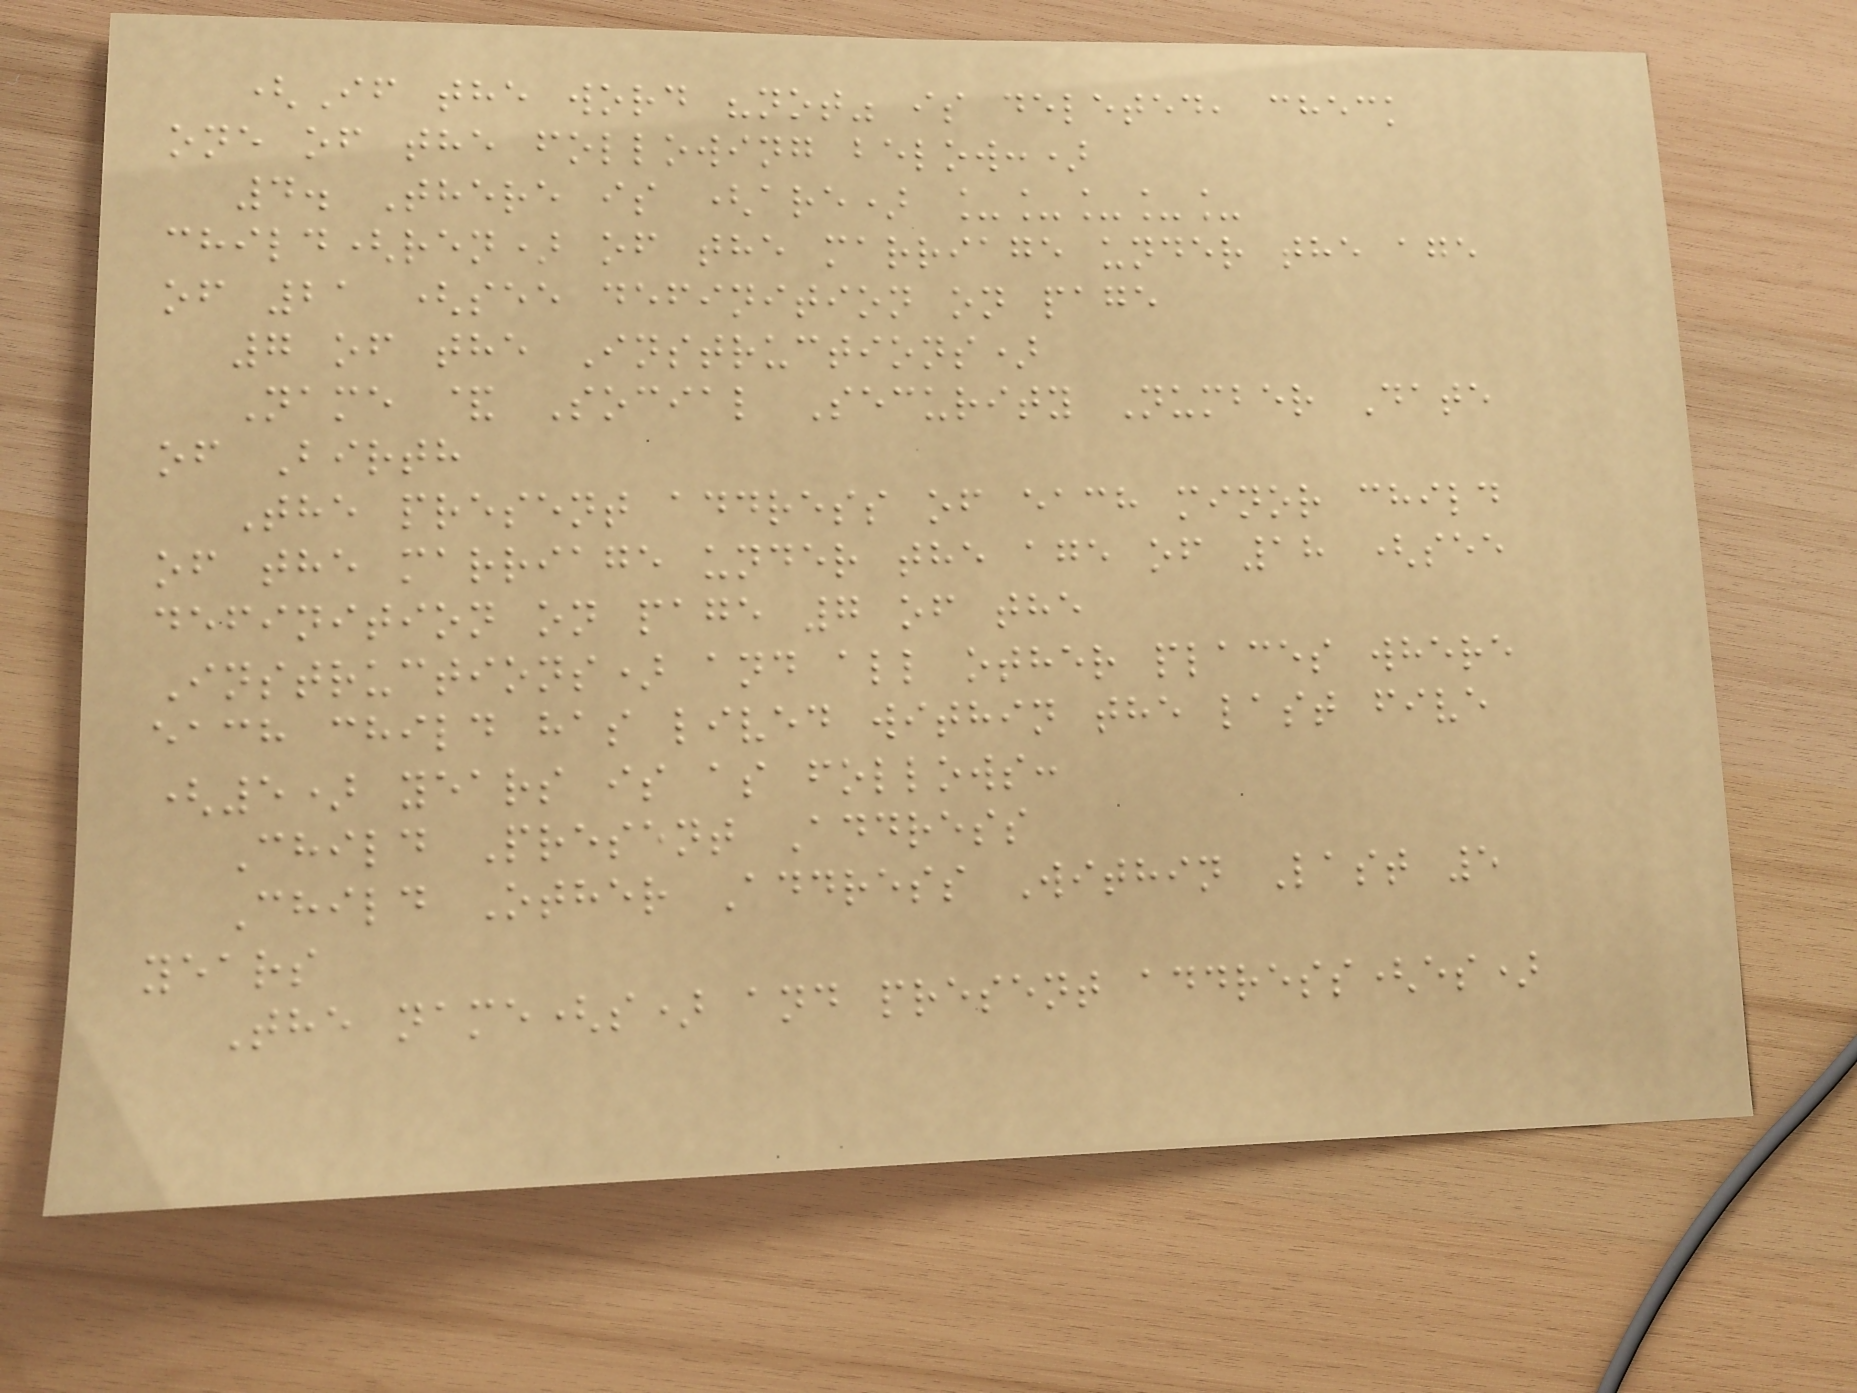(If the word "not" is deleted, check
one of the following below:)
4. There is (are) _____
child(ren) of the marriage under the age
of 21 (see definition on page
7 of the Instructions)
Name & Social Security Number Date
of Birth
The present address of each minor child
of the marriage under the age of 18 (see
definition on page 7 of the
Instructions) and all other places where
each child has lived within the last five
(5) years is as follows:
Child Present Address
Child Other Address Within Last 5
years
The name(s) and present address(es)
